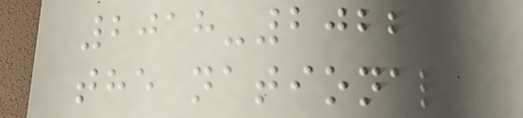2018-2022
the national
